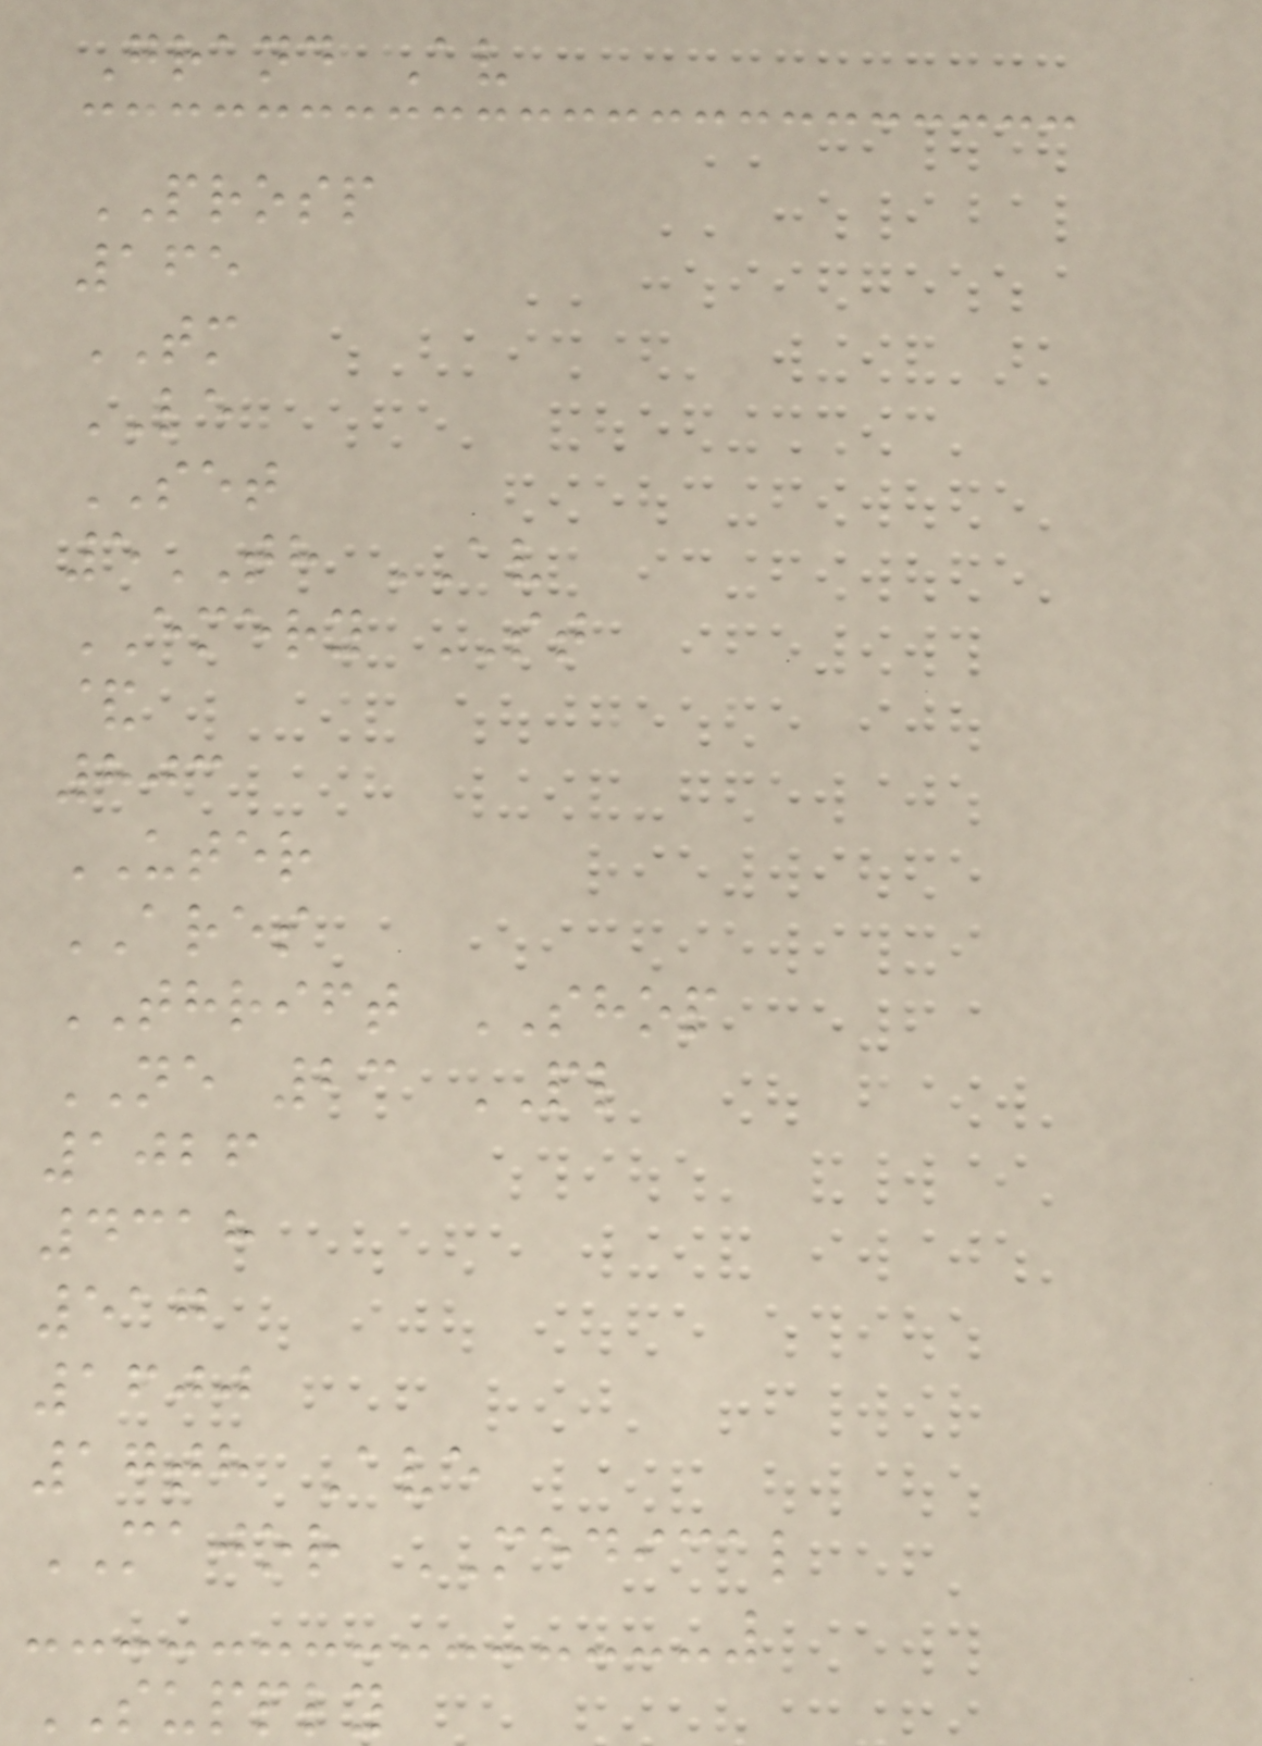Grand Av
PROSP
165
TM
LE
SET
5TH AV
EMERY ST
&
803
UTER
ARES
THRIFT SHOP
NE 23 PL
1026
4318
517
1600
17th Ave
MAJOR MEDICAL
SUPPLY
